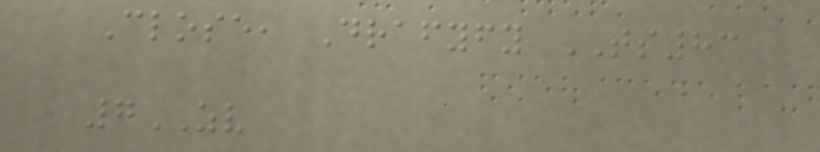Close, Drafyfy TS83
7ZV
